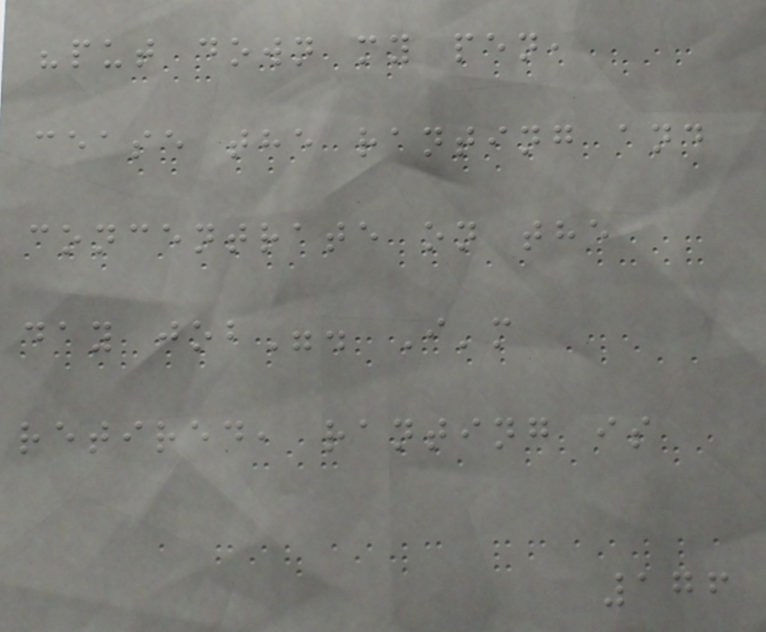"put down my pen,
cease the ranting and
concentrate on the
day job". I'm
retired, ranting is
176
